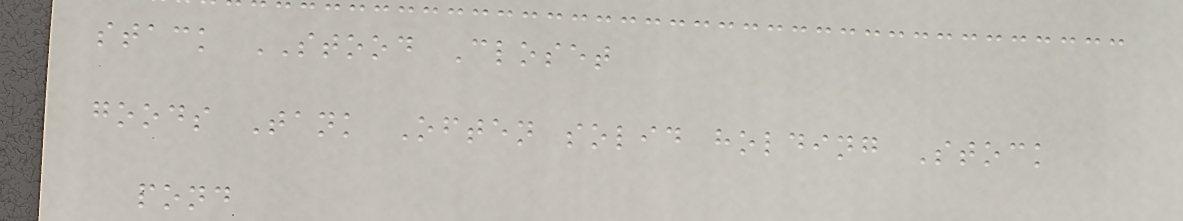stack STOOD Closet
goods Tank Often solid holding Stock
pond
